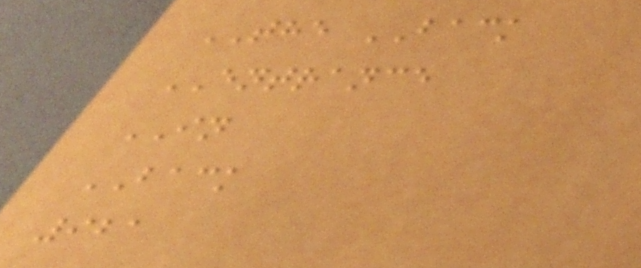THE BACK
ENTRANCE
IN
BACK
921
